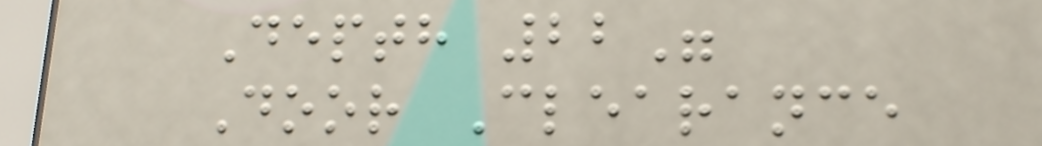Depth 22"
Door Clearance
